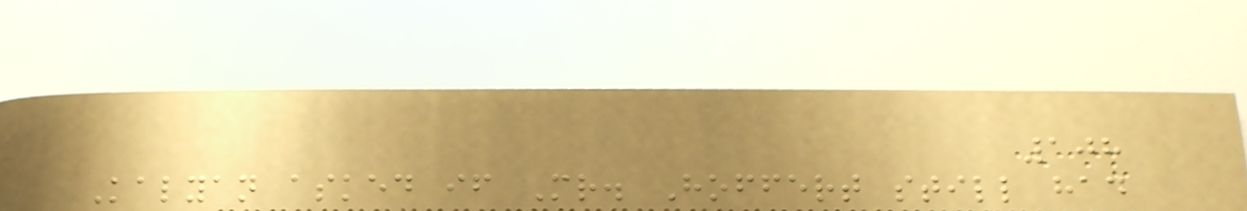108
Kalyan asked if Mr. Hoffert still had
